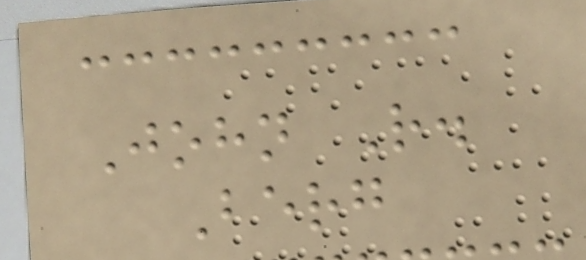John R.
Berg
